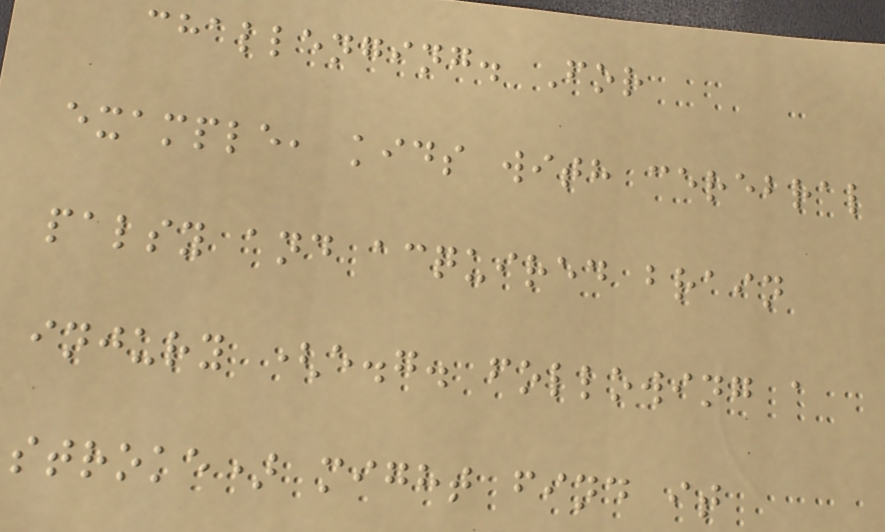challenging. For
example, kids with cerebral
palsy and acquired brain
injury (e.g. following a
stroke) might find it
